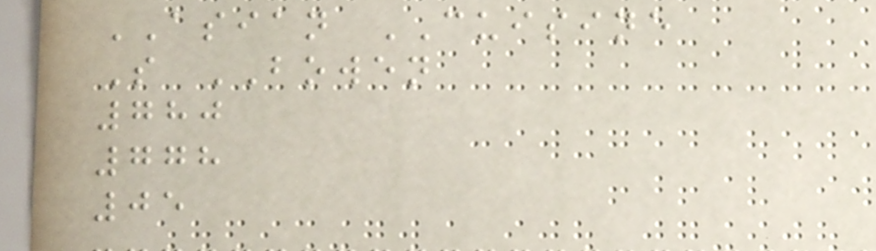ASIAN CUISINE
S BOWEN
780
778
05
